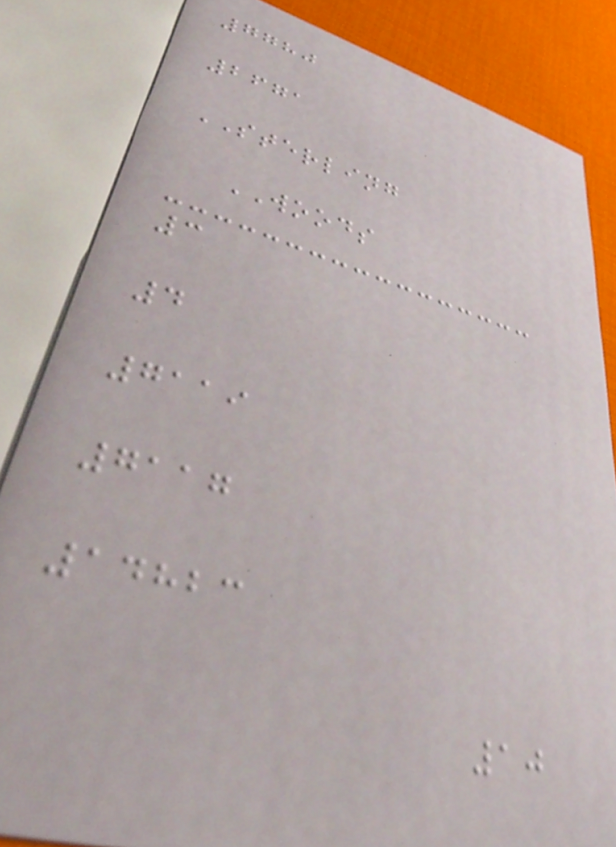7780
2671
STERLING
WOODS
3
4
7119
7117
14823
10
